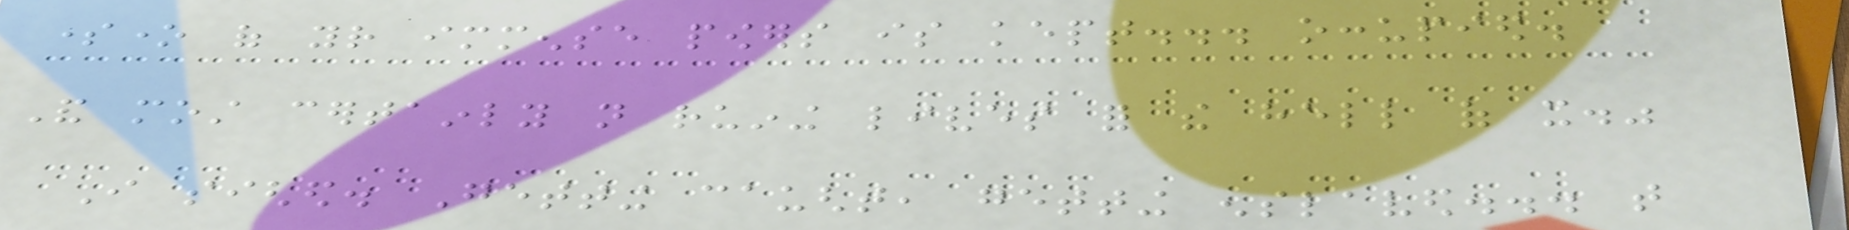someone of your immense powers is kept... occupied.
And most certainly not ruining lives for the hell of it."
I sighed. Getting caught, getting enslaved... that
